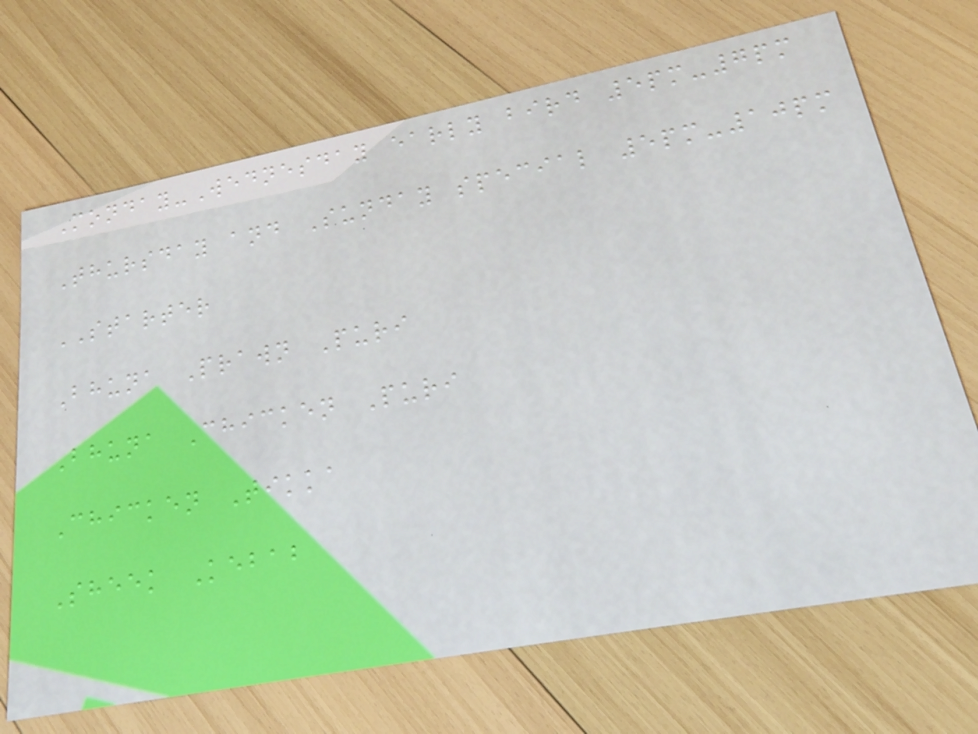Monday-Wednesday early bird 5pm-7pm
Thursday and Sunday special 5pm-10pm
STARTER
Bhuna Prawn Puri
Bhuna Chicken Puri
Chicken Tikka
Sheek Kebab
